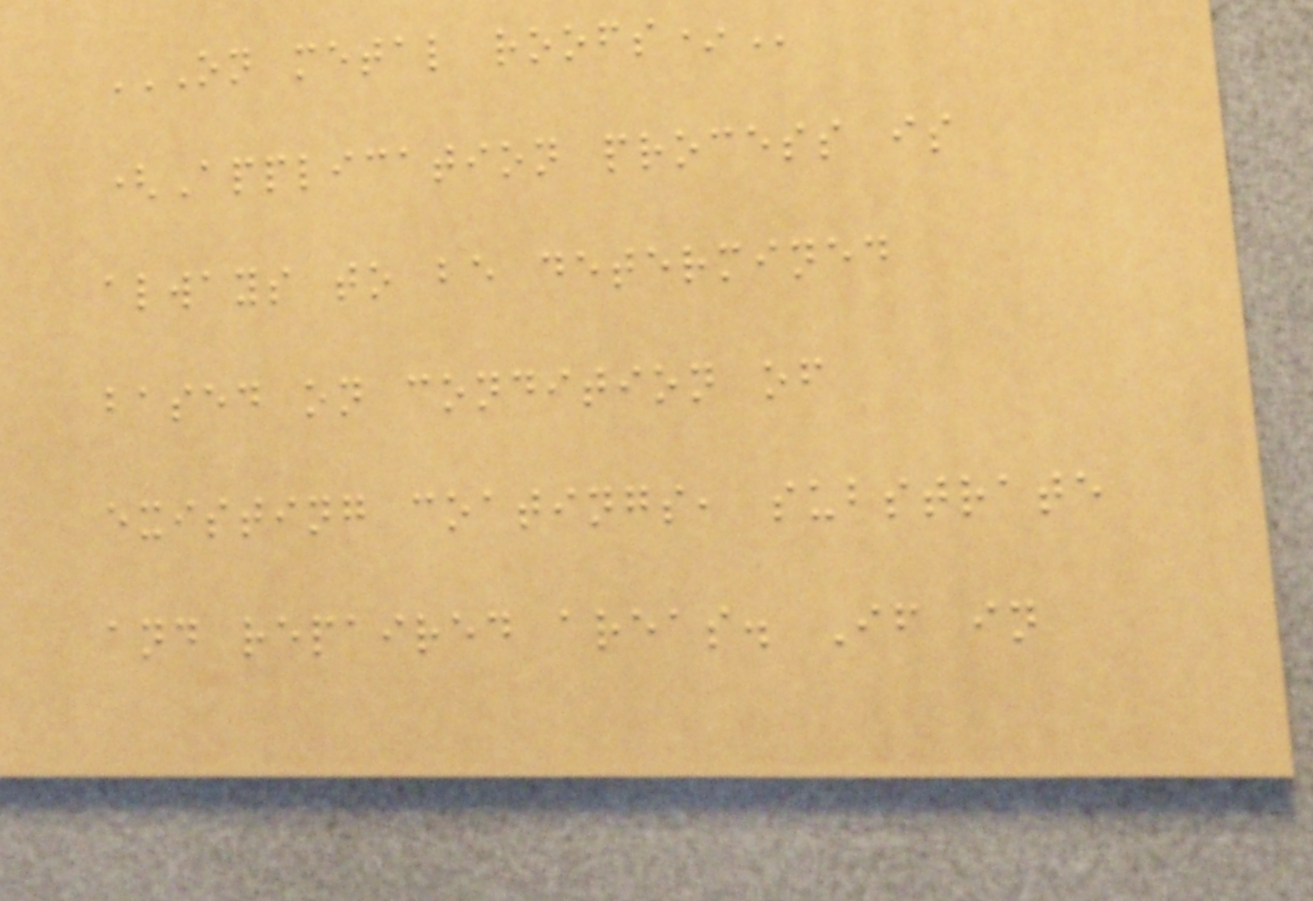ON METAL ROOFS*
(Application process is
always to be determined
based on condition of
existing coatings, substrate
and repaired areas. If in
